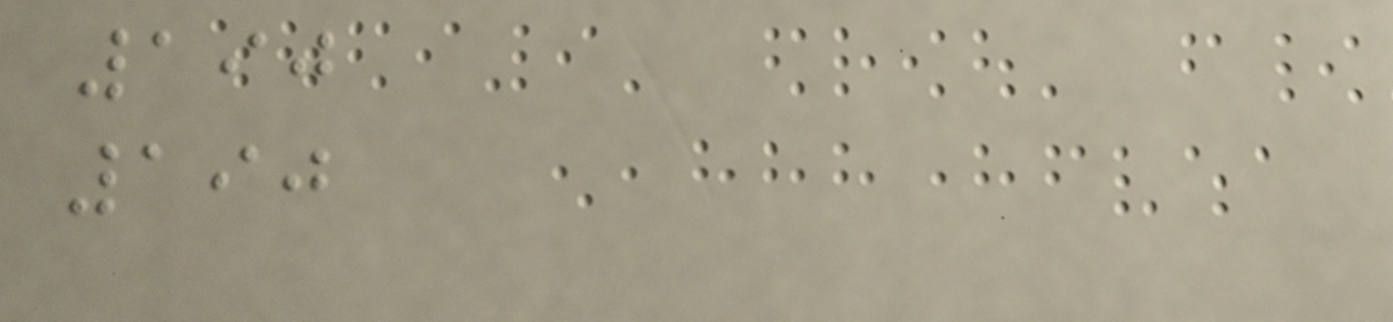190
190
